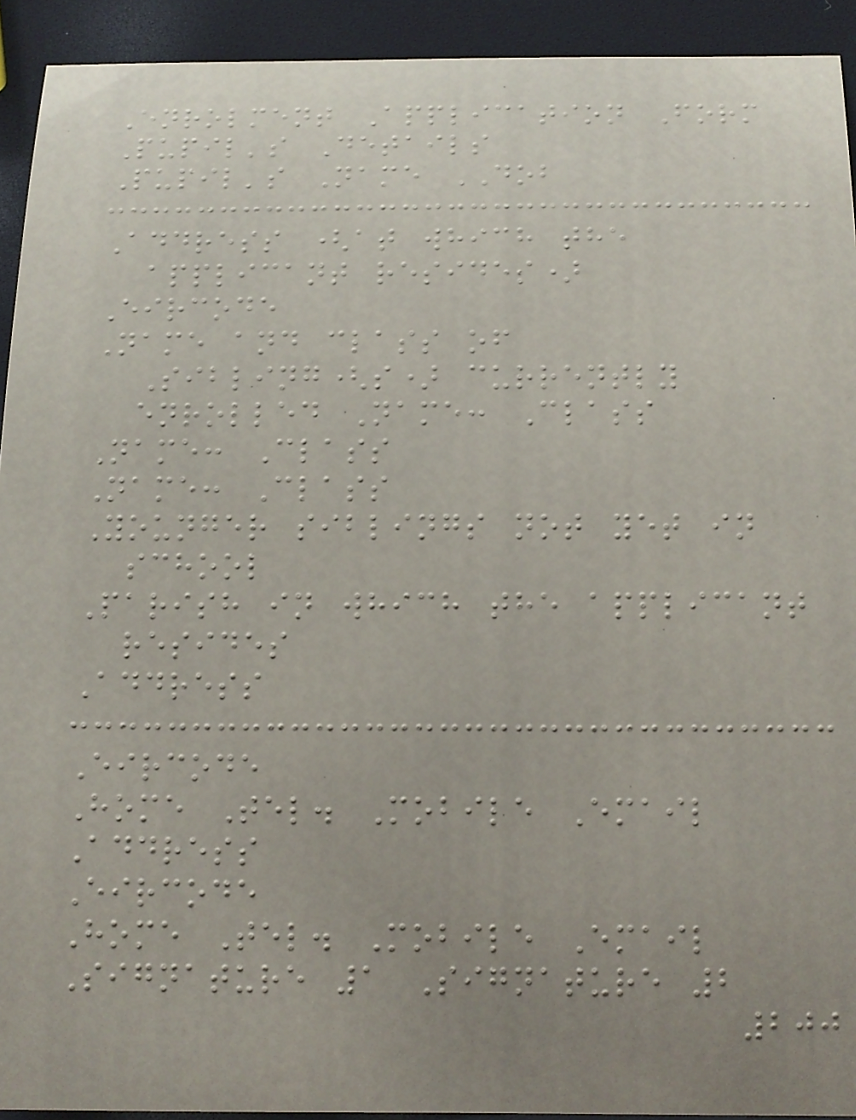Enrolment Application Form
Pupil's Details
Pupil's Name DOB
Address (at which the
applicant resides)
Eircode
Name and class of
Sibling(s) currently
enrolled Name: Class
Name: Class
Name: Class
Younger siblings not yet in
school
Parish in which the applicant
resides
Address
Eircode
Home Tel. Mobile Email
Address
Eircode
Home Tel. Mobile Email
Signature 1 Signature 2
200
